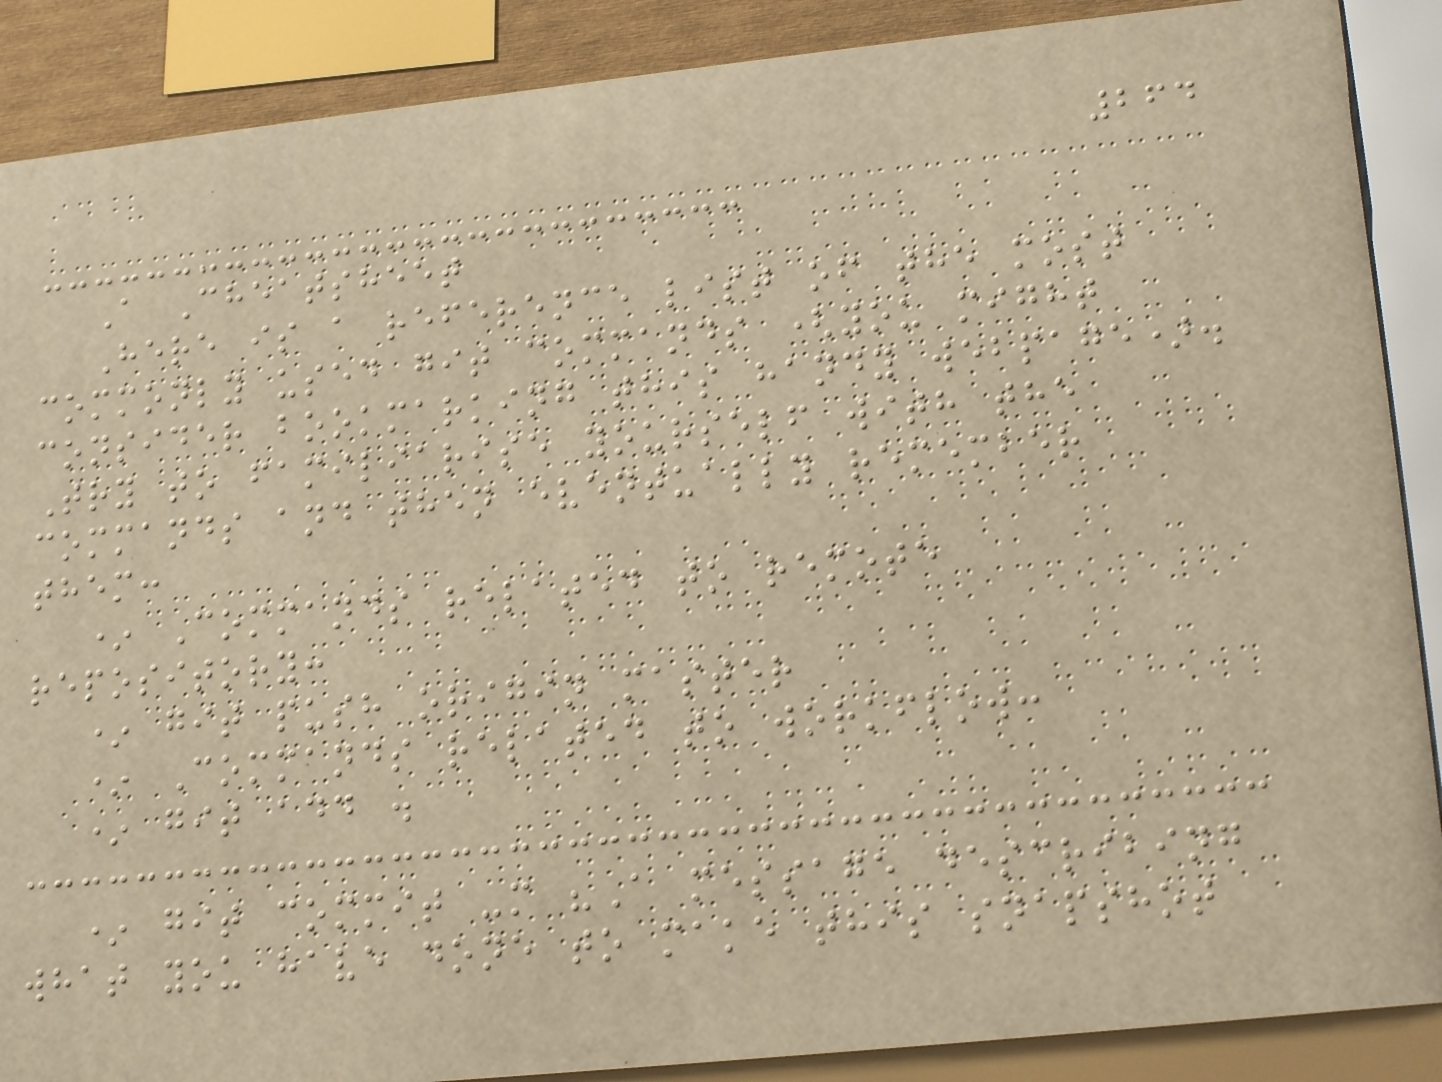264
A Cheatsheet
Here is a reference list of the most
commonly used git commands (you might
consider bookmarking this handy webpage).
Try to familiarise yourself with the
commands and then eventually remember
them:
* Commands related to remote
repository:
* git push origin master
* Commands related to workflow:
* git add .
* git commit -m "A message describing
what you have done to make this snapshot
